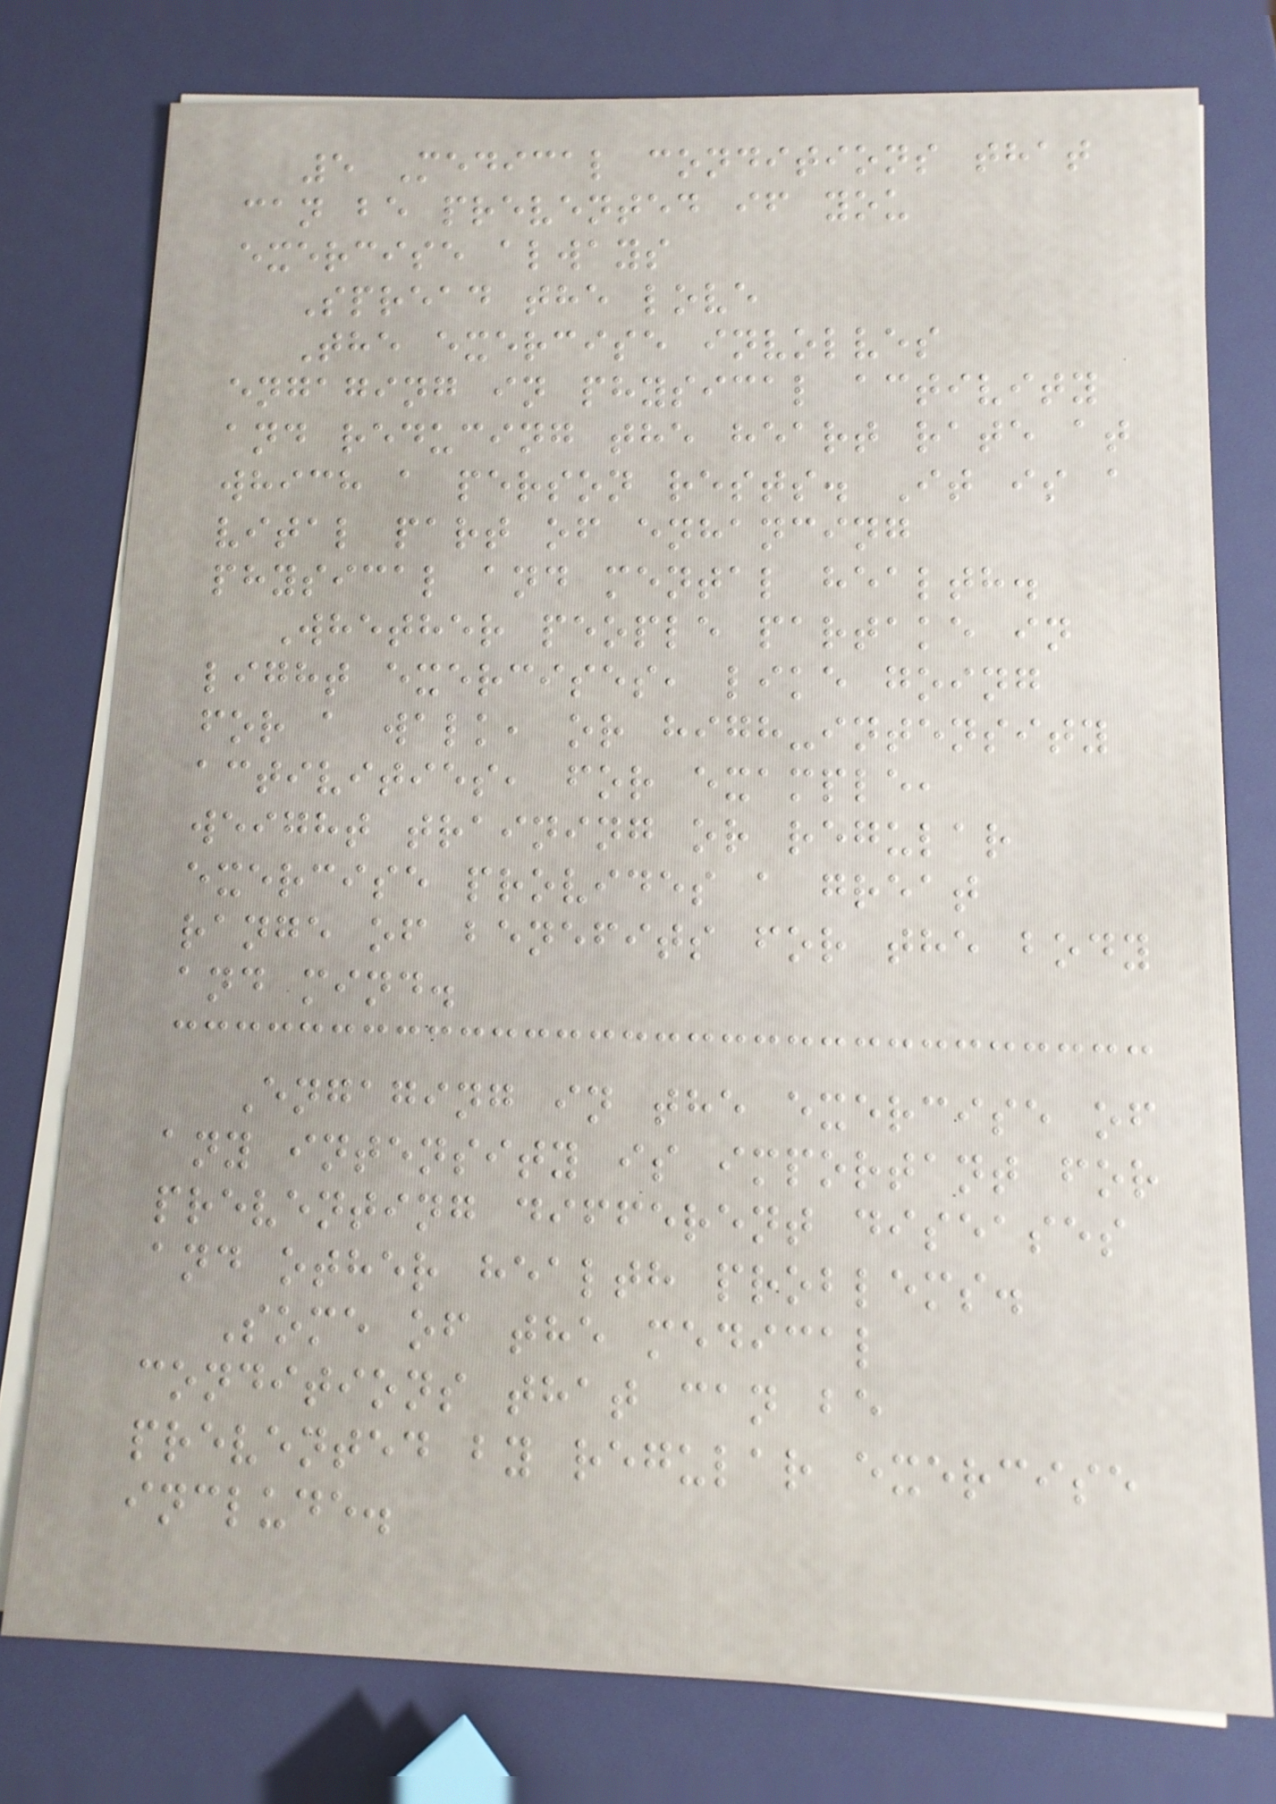5 Medical conditions that
can be prevented if you
exercise always
Spread the love
The exercise involves
engaging in physical activity
and reducing the heart rate at
which a person rests. It is a
vital part of enhancing
physical and mental health.
Whether people partake in
light exercises, like going
for a walk, or high-intensity
activities, for example,
weight training or regular
exercise provides a great
range of benefits for the body
and mind.
Engaging in the exercise of
any intensity is important for
preventing different diseases
and other health problems.
Some of the medical
conditions that can be
prevented by regular exercise
include.
